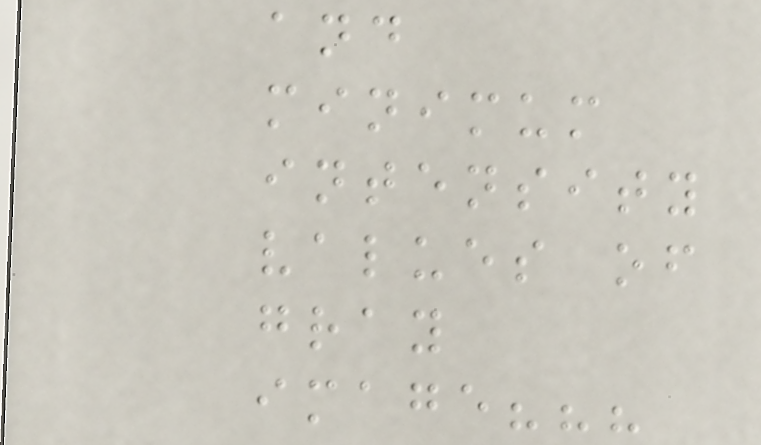and
minimum
intensity
values of
gray
image???
